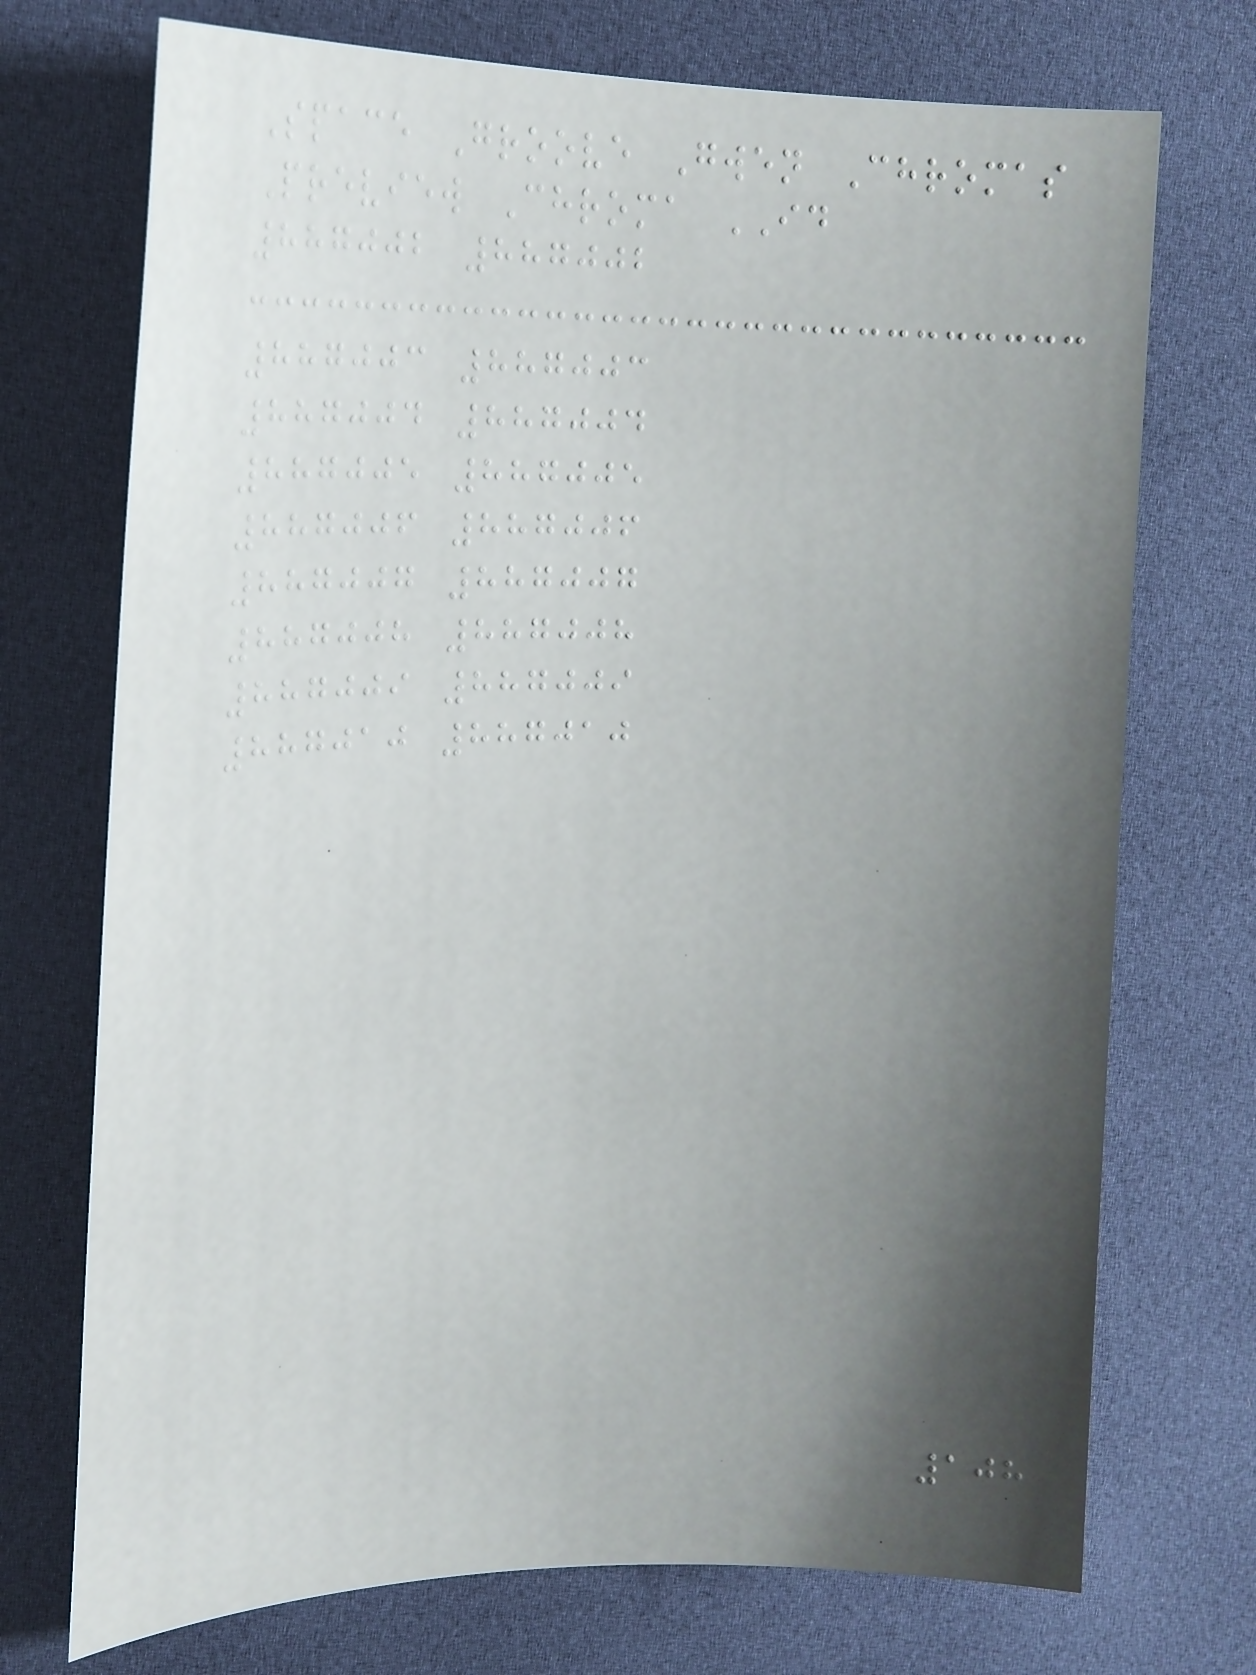Space Groove Gwen Chromas
Preview Chroma ID
887002 887002
887003 887003
887004 887004
887005 887005
887006 887006
887007 887007
887008 887008
887009 887009
887010 887010
108
